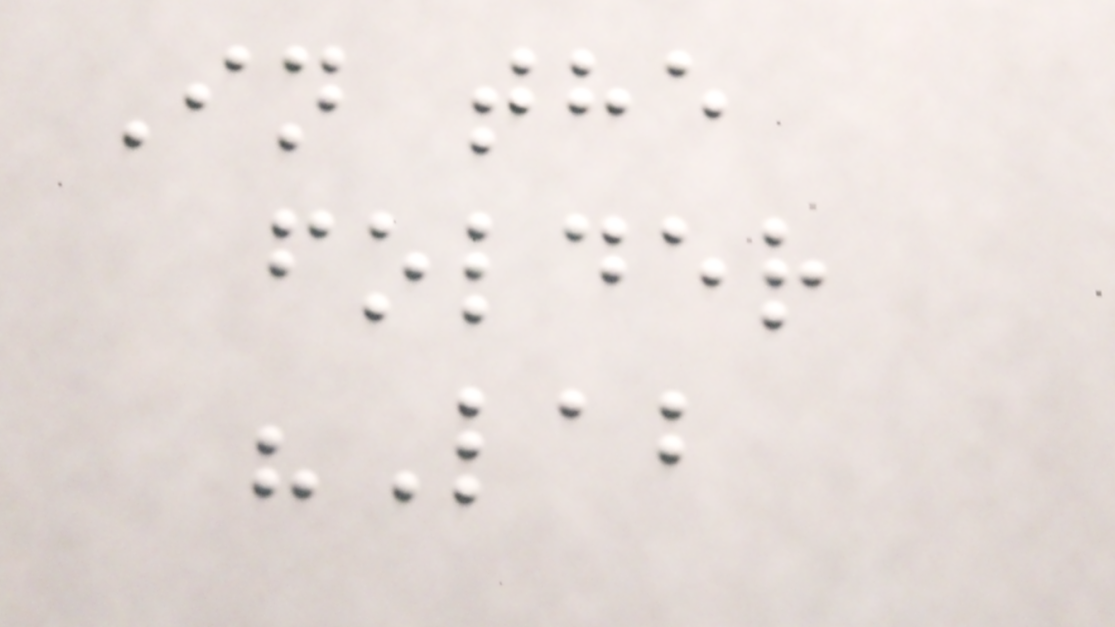In the
folder
"Lab
